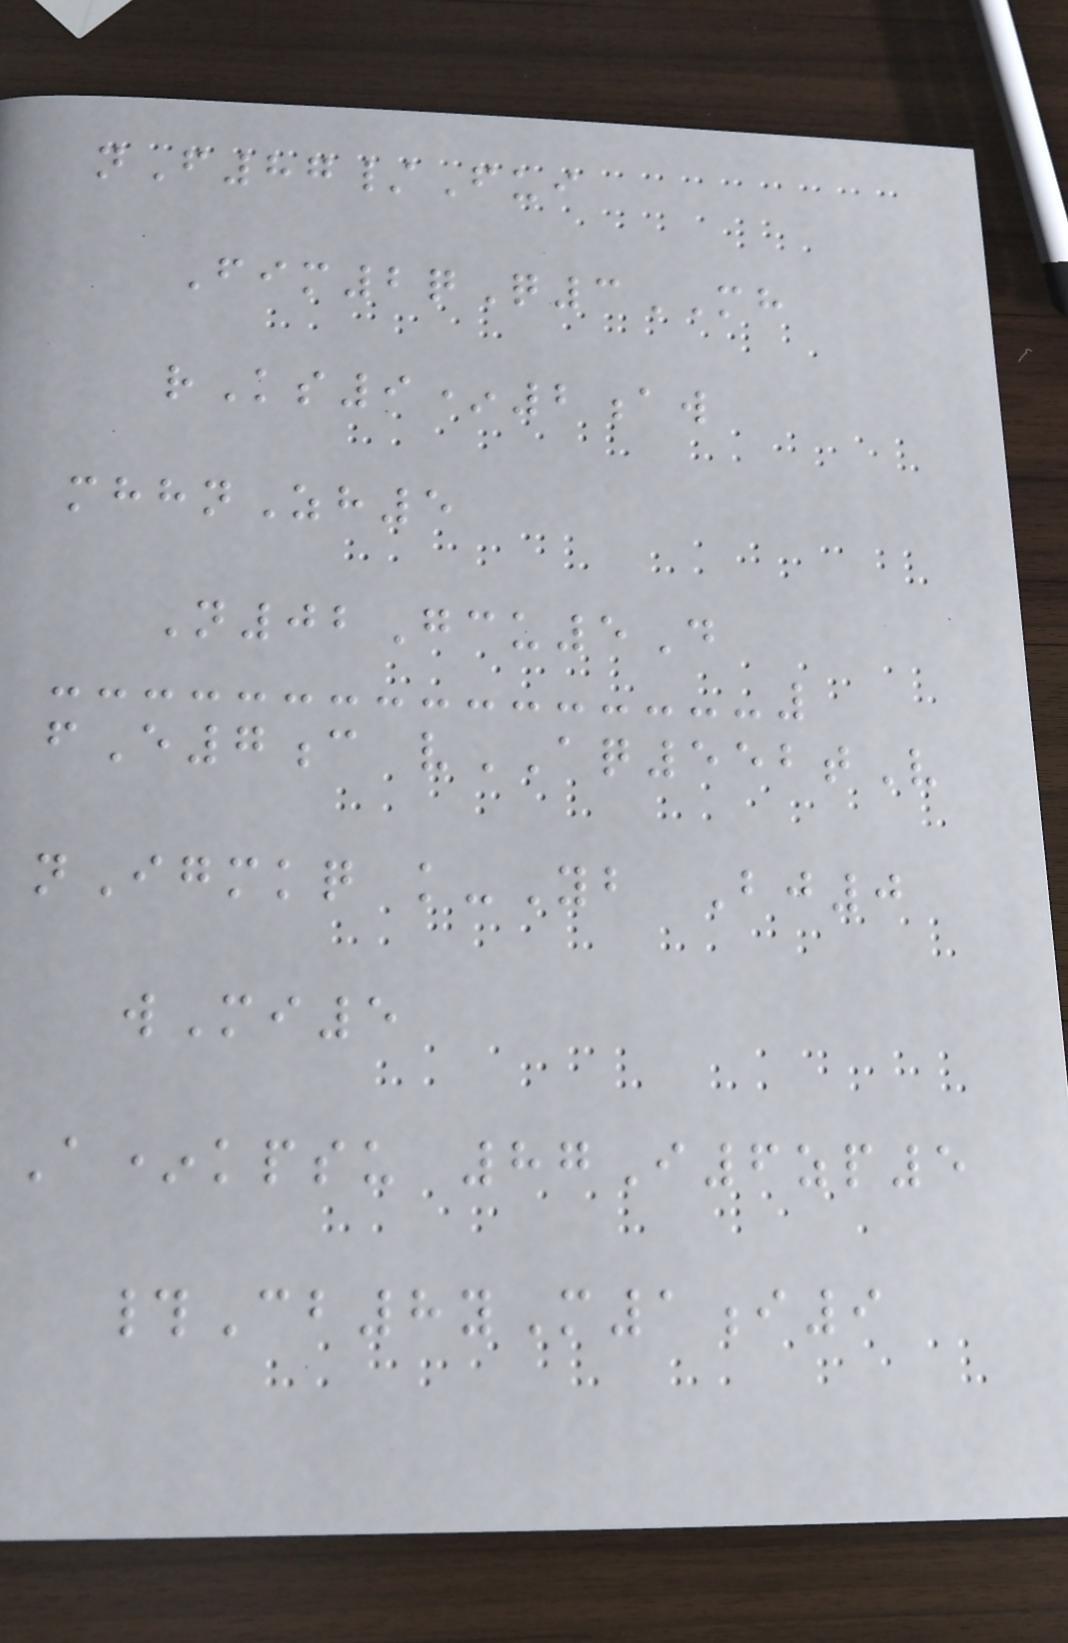nF87/Fui
Fim2qQ3MH
rKs9*2aw
mhhnZh5
N02Gcu5D
fE7c vAQ552tV
nIgmkq k-Yb Bj0
wMi5
A*kpsu 87I6zp5
#Cb8yM1i9
